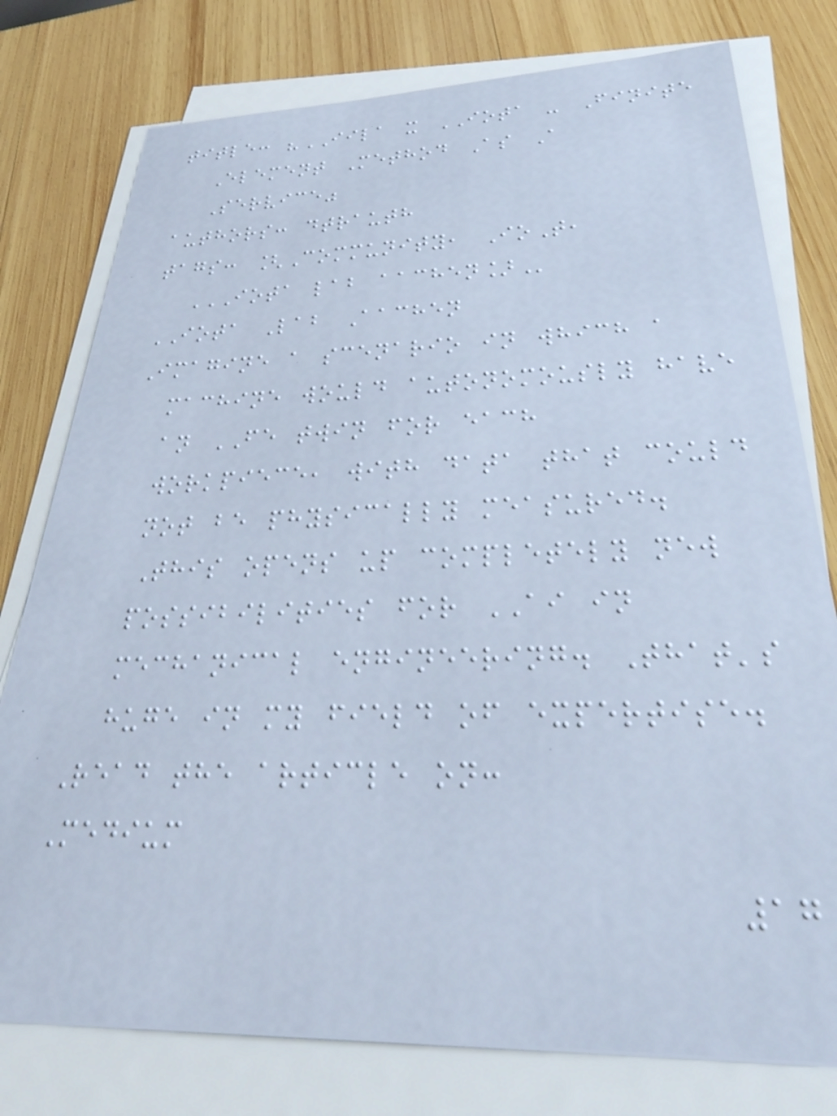title: "IILA x IOTA - Finite
Element Method As A
Service"
authors: dtrauth
tags: [Community, IoT,
IOTA LAB AACHEN]
IOTA Lab Aachen
Imagine a scenario in which a
machine would autonomously have
an FE twin for each
workpiece, with data that could
not be physically measured.
This opens up completely new
possibilities for AI in
mechanical engineering. That's
huge in my field of expertise.
Read the article on:
Medium
17
